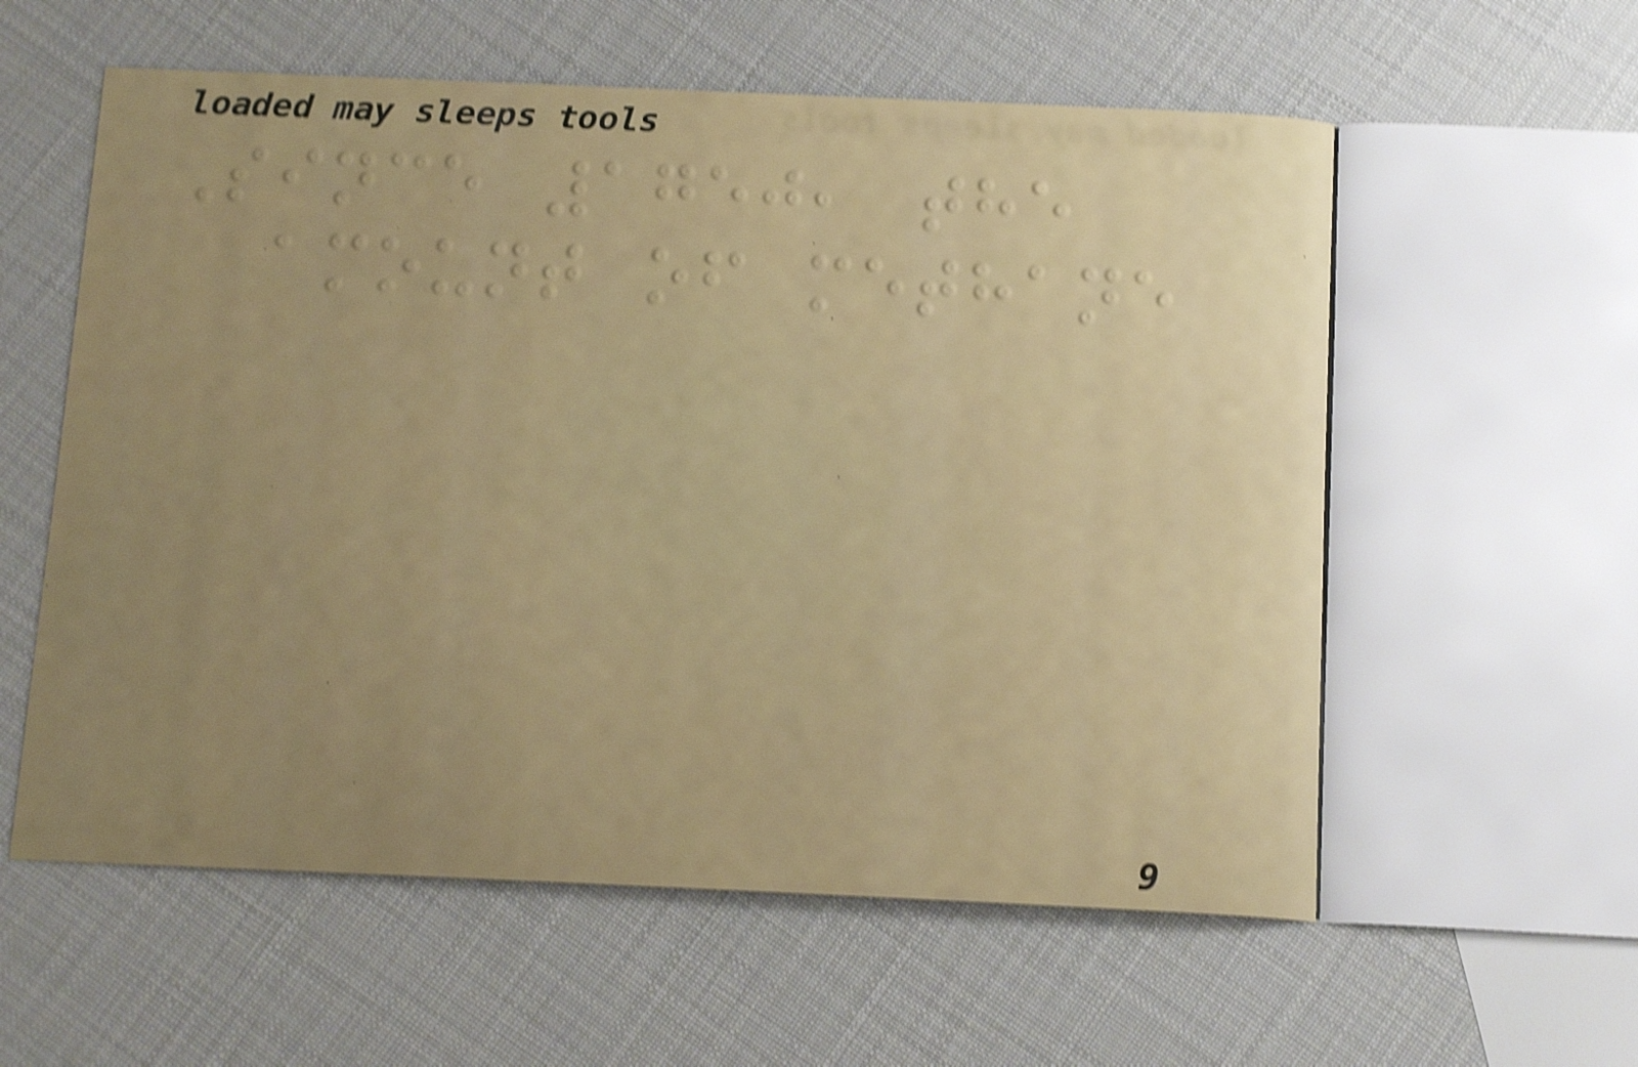Since 1750, the
amount of methane
